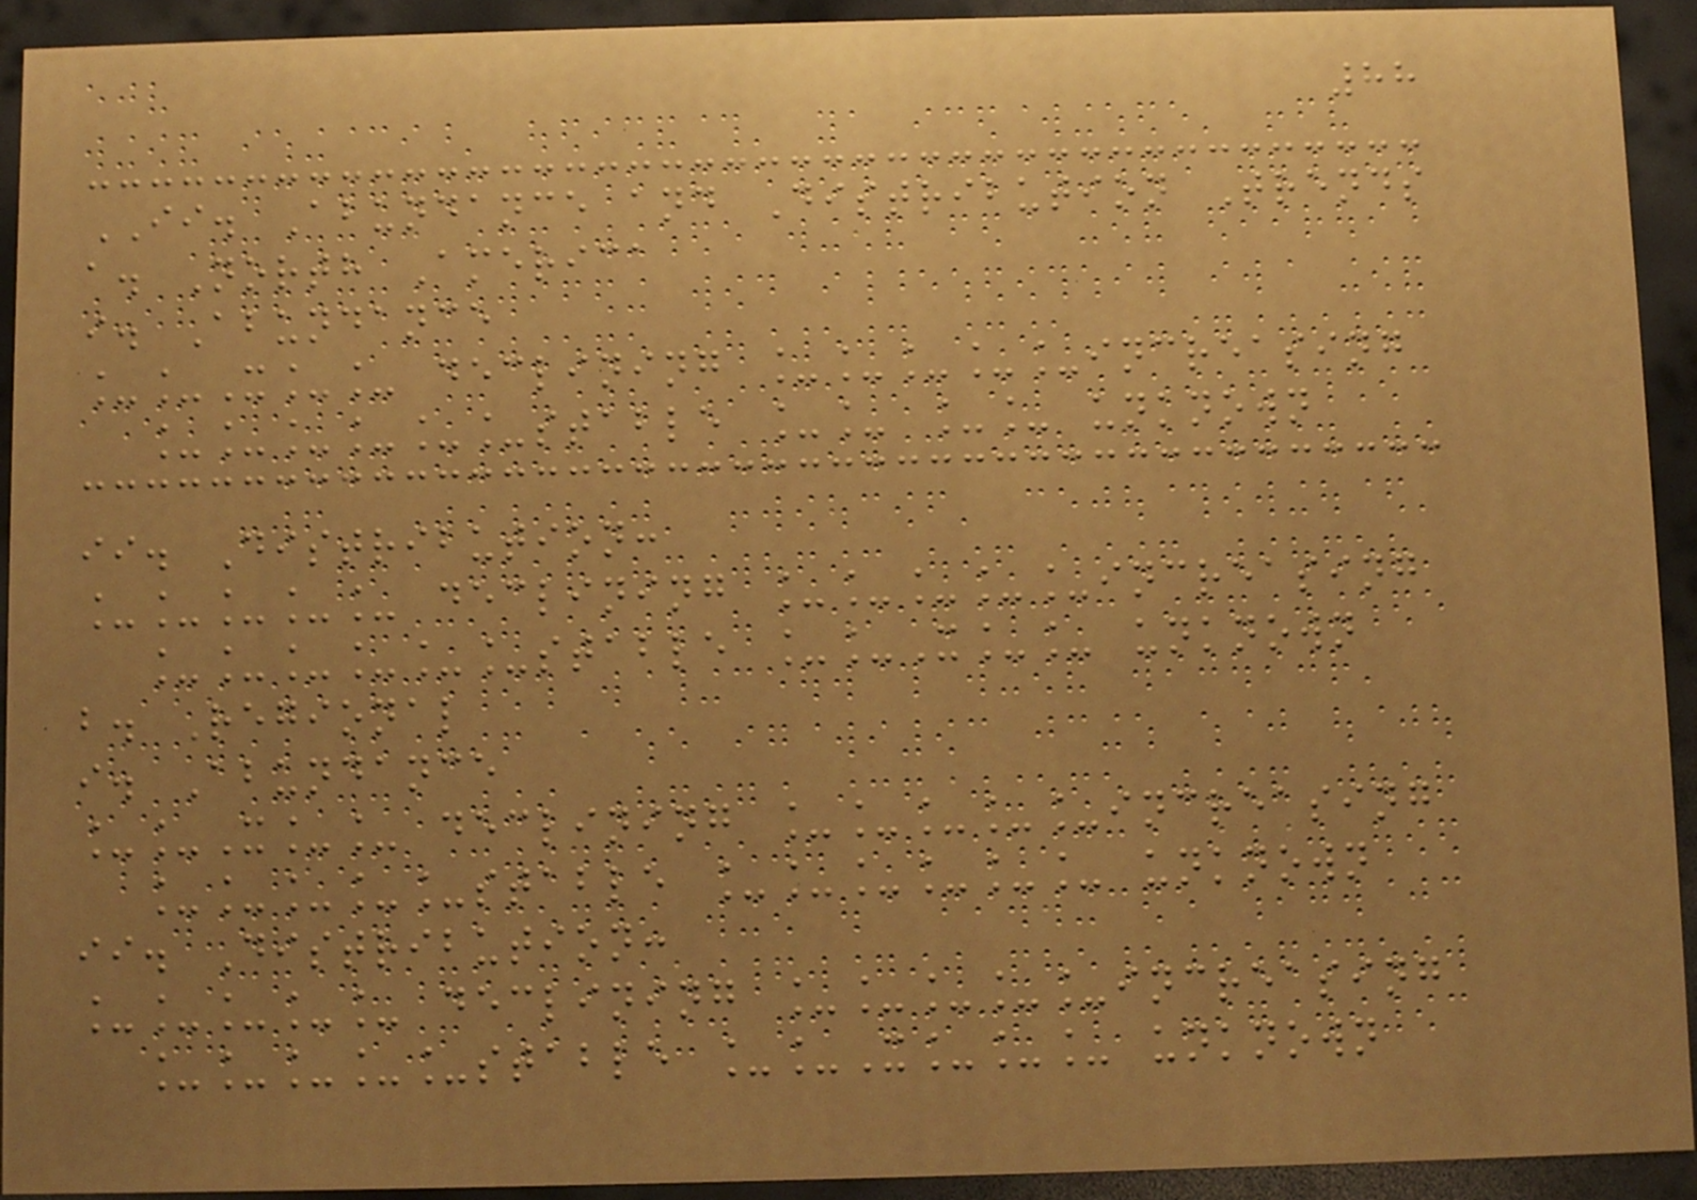88
II. Abundance and Distribution Trends
a. North America
i. Abundance
__X__ declining _____increasing
______stable __ __ unknown
ii. Distribution:
_____ declining _____increasing
______stable __X__ unknown
b. Regional
i. Abundance
__X__ declining _____increasing
_____stable ______ unknown
ii. Distribution:
_____ declining _____increasing
_____stable __X___ unknown
